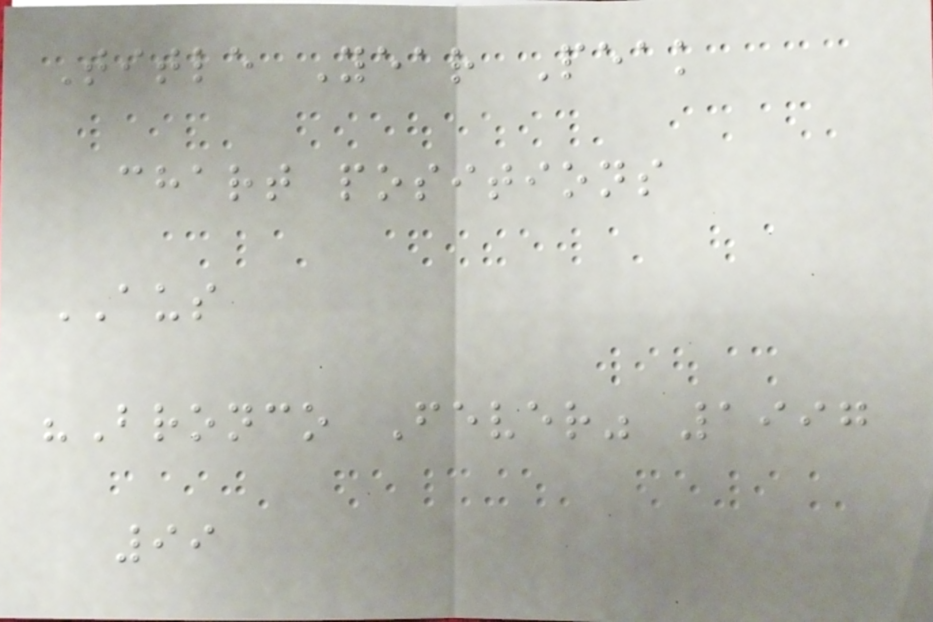Title Year Peak
chart positions
AUS
"Bronco Fever" 1997
99
